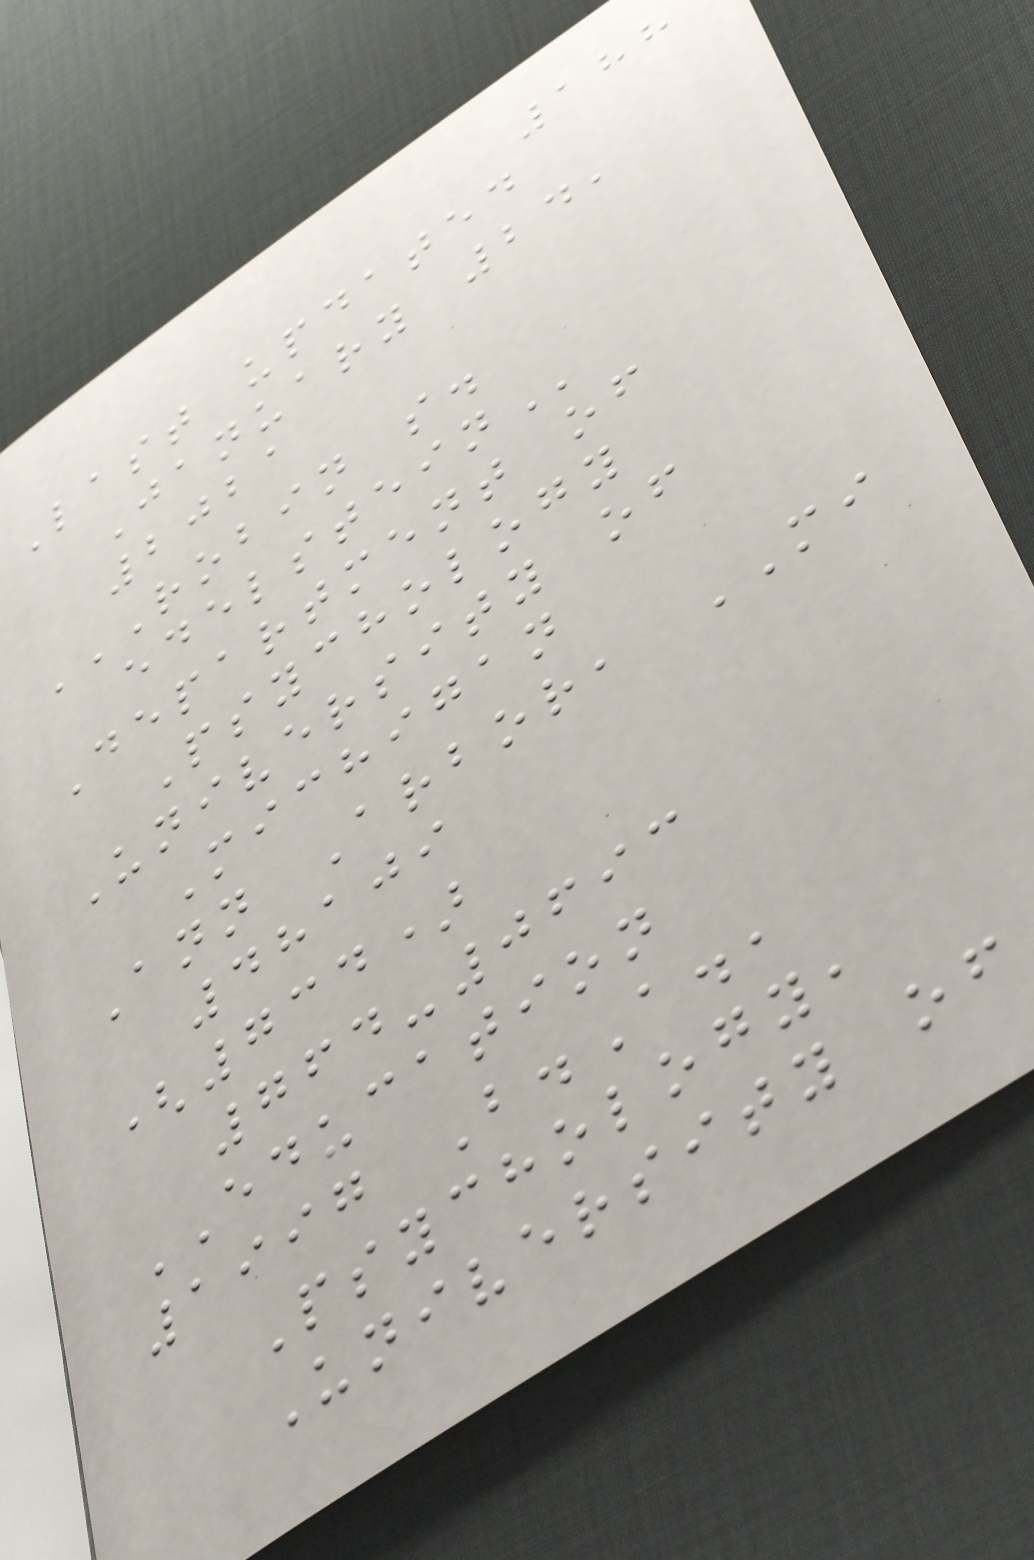188
Last updated
January 24,
2021
ROBIN S.
EDELSTEIN
Department of
Psychology
University of
Michigan
Ann Arbor, MI
48109
(734)
764-0693
EDUCATION
1997 B.A.,
Psychology,
University of
